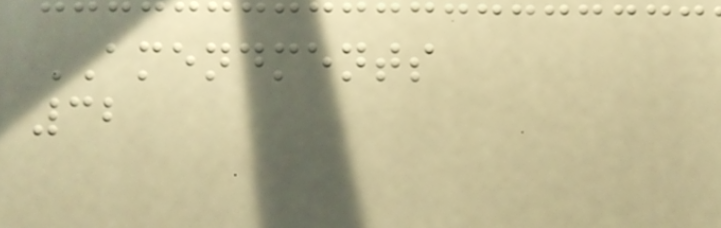AMENDMENTS
32
